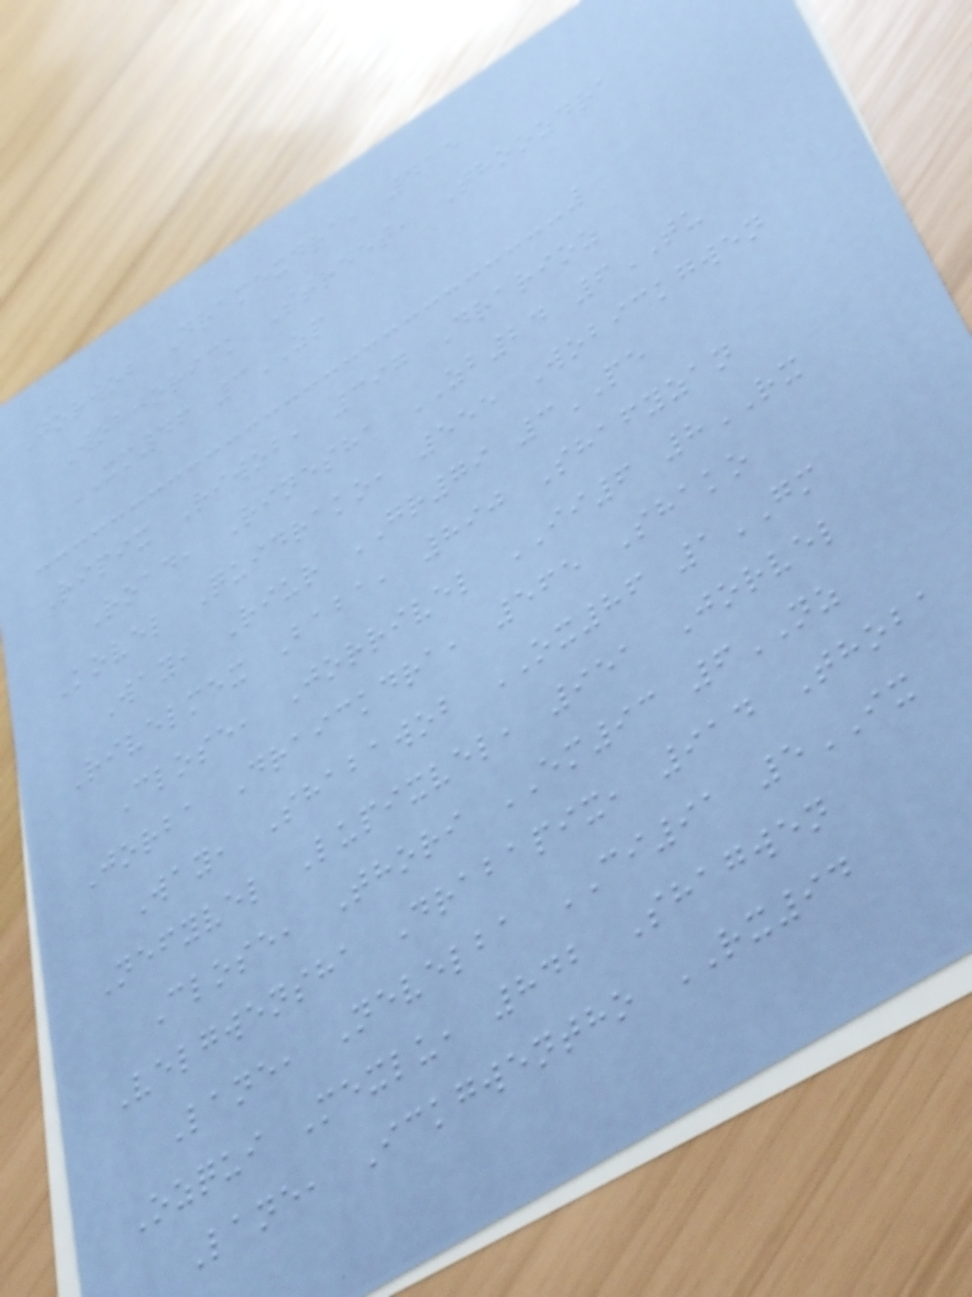Jorwob Dramexdra, 415
Wobjorick Street, Thoozdra
XM46 3ZP
Ripix Riwob, 397 Drarioz
Road, Rinesha ZB24 6TU
Kovel Quidrako, 555 Wobickgwen
Way, Riur GR79 3PE
Rivelmex Baba, 890 Shafyzan
Close, Jorrivel II6 8RX
Jorba Draickdra, 565 Shako
Way, Shabawob OX86 1GM
Nefyvel Lupixvel, 951 Jorvel
Close, Thori EM93 6NZ
Velgwensha Drabapix, 914 Thoba
Lane, Nevelba CI91 5IX
Ozqui Mexlu, 842 Shagwen
Lane, Ickgwentho RX94
